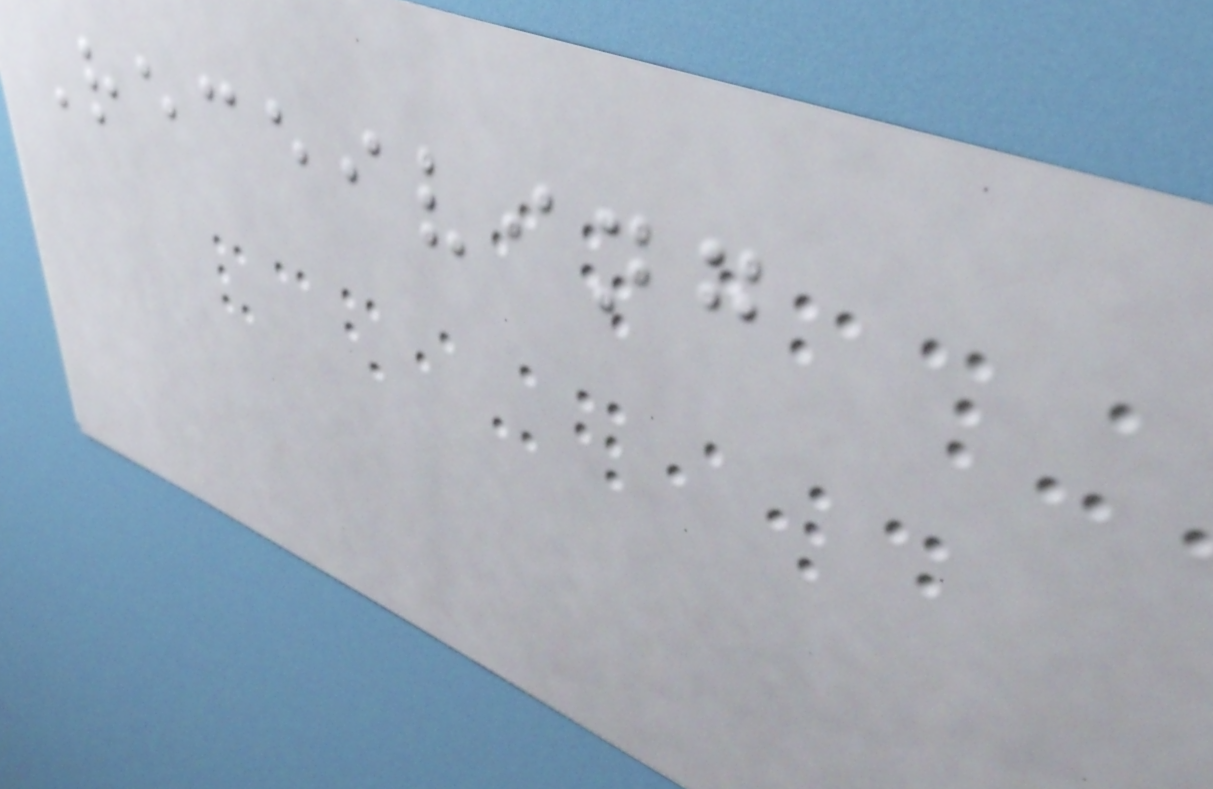Receiving
